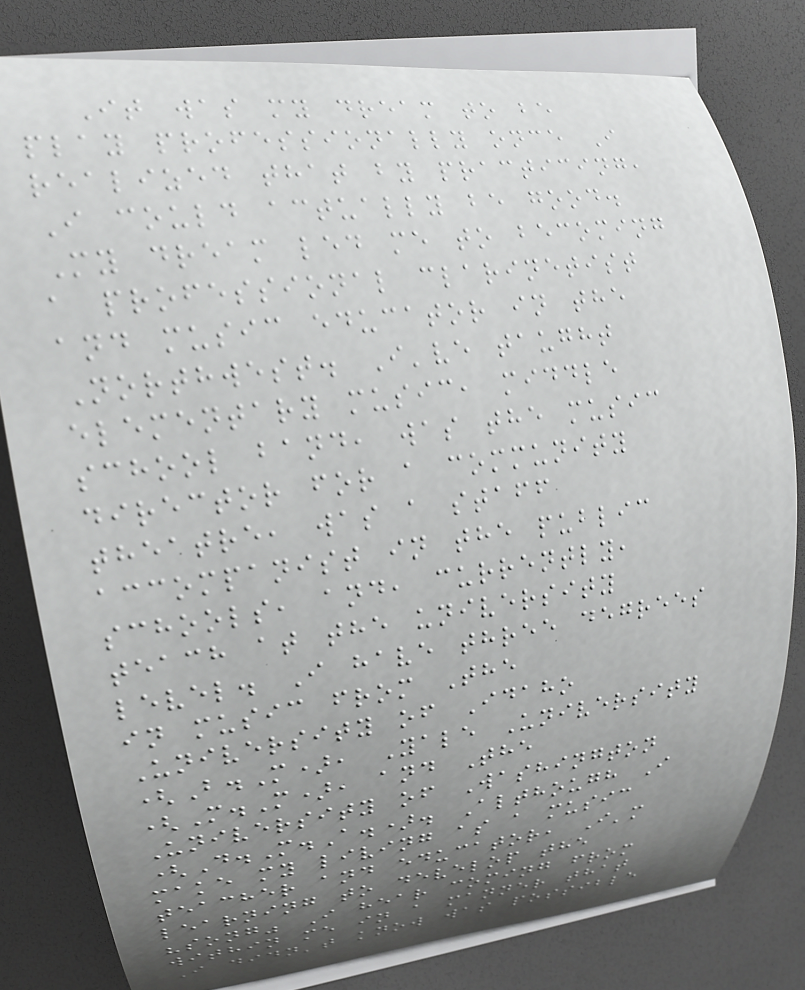It was my dream to be
play professionally once I
realized that by practicing,
I could actually be good.
My dream led me to becoming
a professional clarinetist
and music educator in the
Northwest. I've taught
elementary music, middle
school band, was the music
director for a community
theatre, was a staff
accompanist in the public
schools, and, currently,
teach at the university
level. I have three degrees
in music from The
University of Idaho
(B.M), Yale University
(M.M), and The
University of Washington
(D.M.A.). Although I
make my living as a music
teacher and educator, I'm
learning to develop the
"song" I hear coming from
within me in a manner that
I didn't know was possible
